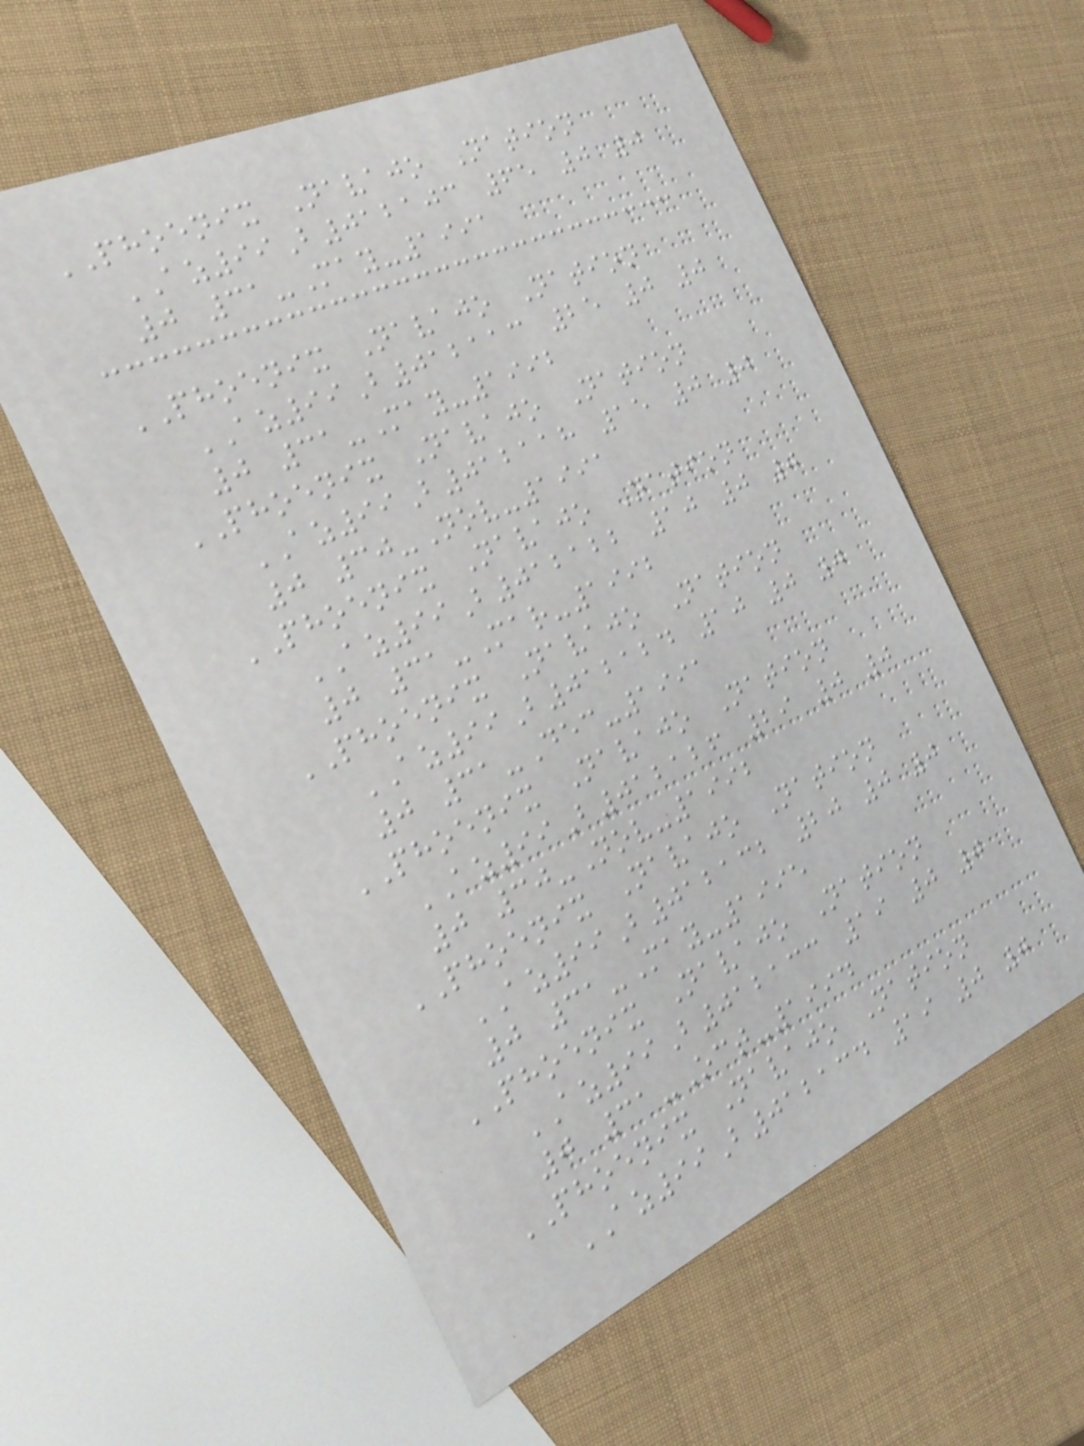PHOENIX Navajo Nation
AZ99B012103 65 0 0
0 31-May-1991
PHOENIX Navajo Nation
AZ99B012113 25 0 0
0 31-May-1992
PHOENIX Navajo Nation
AZ99B012118 15 0 0
0 30-Nov-1991
PHOENIX Navajo Nation
AZ99B012122 10 0 0
0 31-Mar-1992
PHOENIX Navajo Nation
AZ99B012124 10 0 0
0 31-Dec-1991
PHOENIX Navajo Nation
AZ99B012126 29 0 0
0 30-Nov-1992
PHOENIX Navajo Nation
AZ99B012132 20 0 0
0 31-May-1995
PHOENIX Navajo Nation
AZ99B012133 19 0 0
0 31-Oct-1994
PHOENIX Navajo Nation
AZ99B012134 19 0 0
